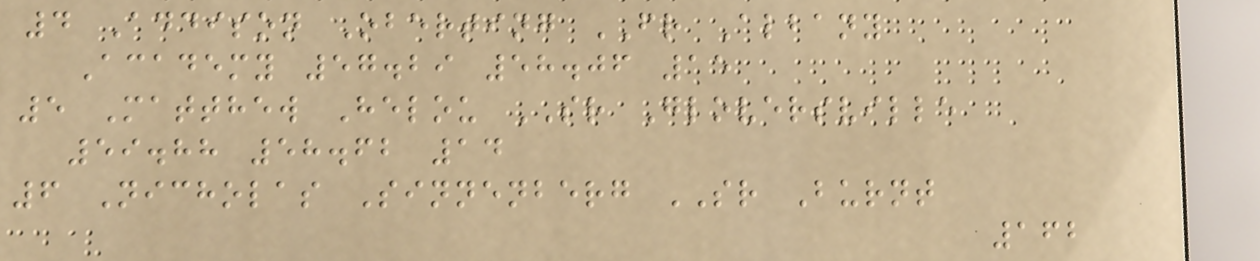4 Addison Oberting FR Albany
Academy 57.29 58.06 15
5 Matthew Helou SR Gloversville
59.88 58.62 14
6 Nicholas Sinnenberg SR Burnt
162
